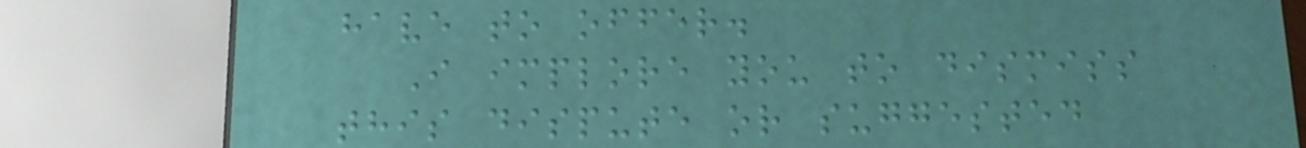have to offer.
I implore you to dismiss
this dispute or suggested
